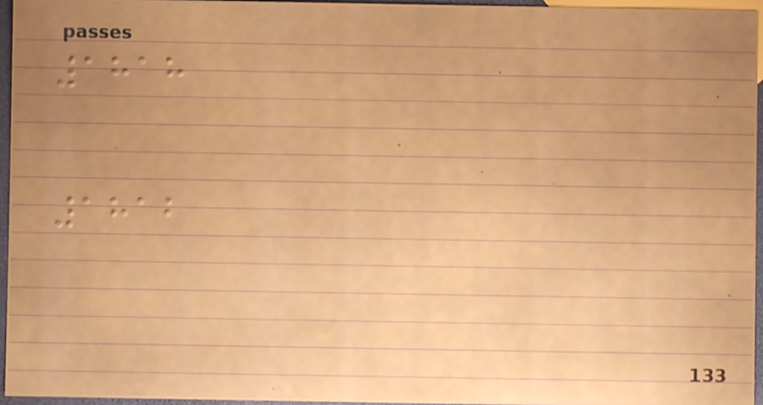1818
1812
